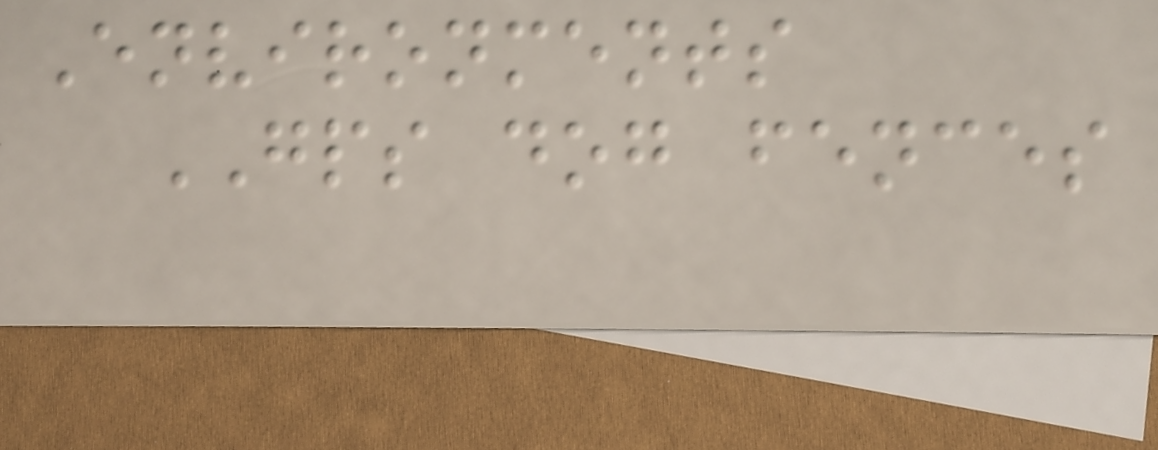Environments
GPS dog fences
